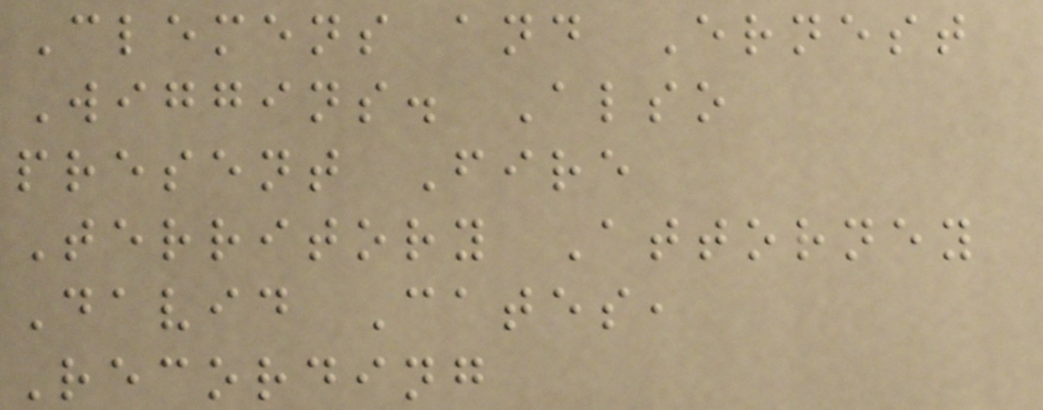Clemens and Ernest
Wiggins. Also
present Fire
Territory Attorney
David Cates,
Recording
